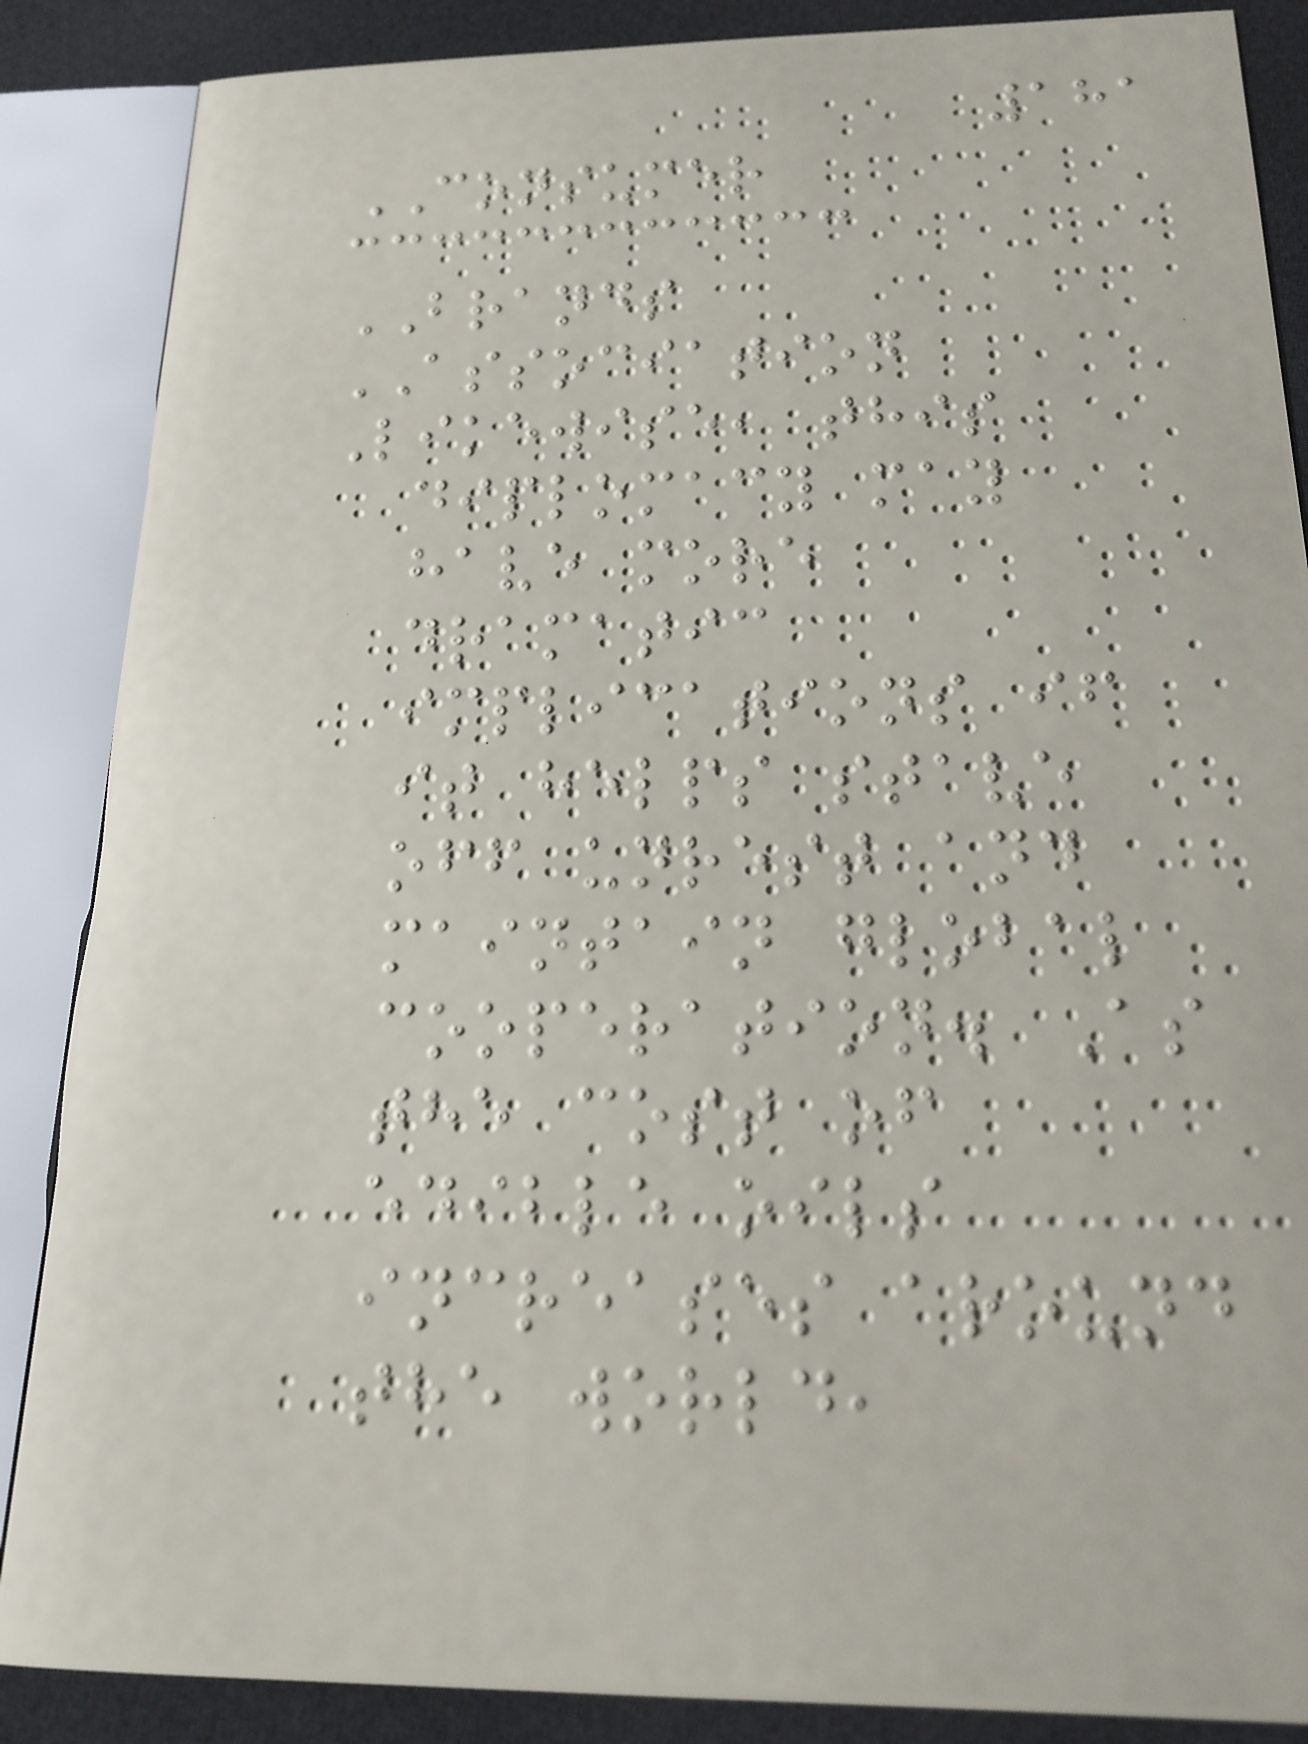181
CONSUMER
BRANDS
ASSOCIATION
Likewise, this
diplomacy may
have more
dramatic
implications if
it helps stave
off unrest and
maintain global
cooperation. As
the cost of
edible oils
increases around
the world,
